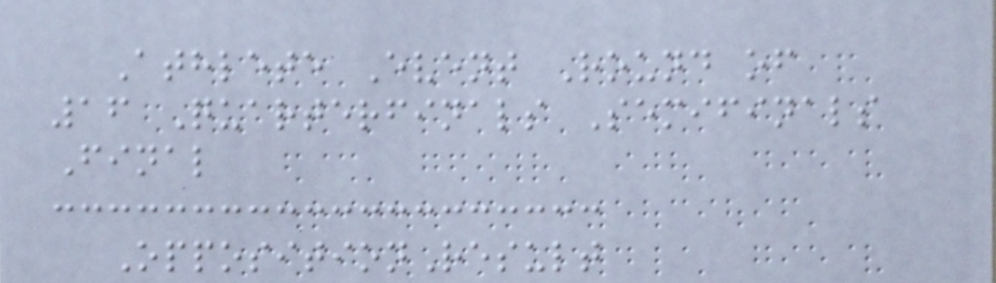Athlete Event Round of
16 Quarterfinals Semifinals
Final
OppositionResult
